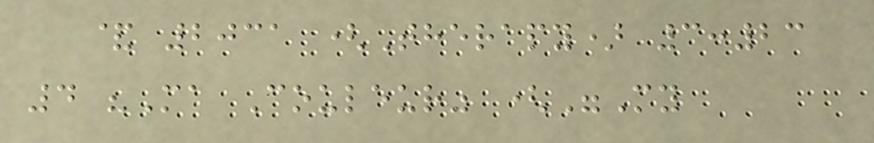& 2031 (Therapy) 3:23
4 "Ma Couleur" ("My
